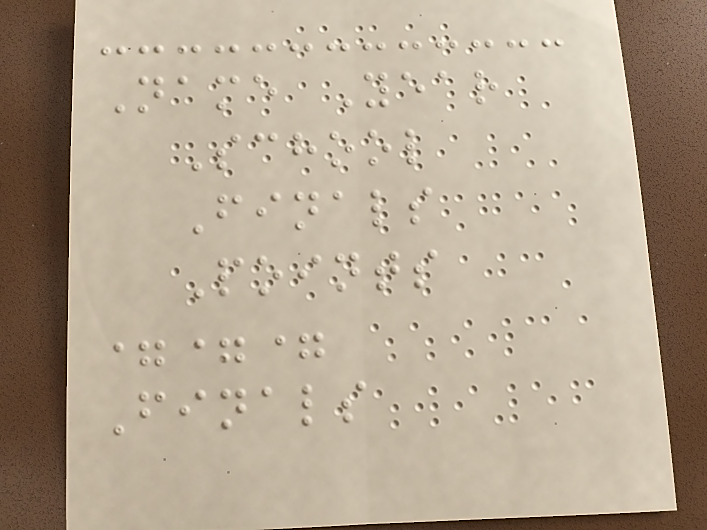Name Year
School
Finals
Points
===
Finals
